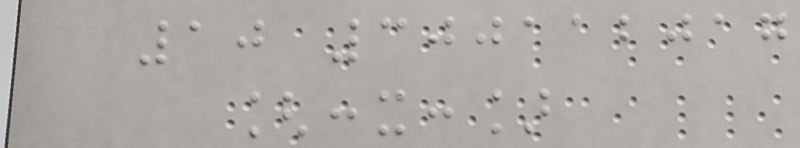10 300112017
[:x:]
